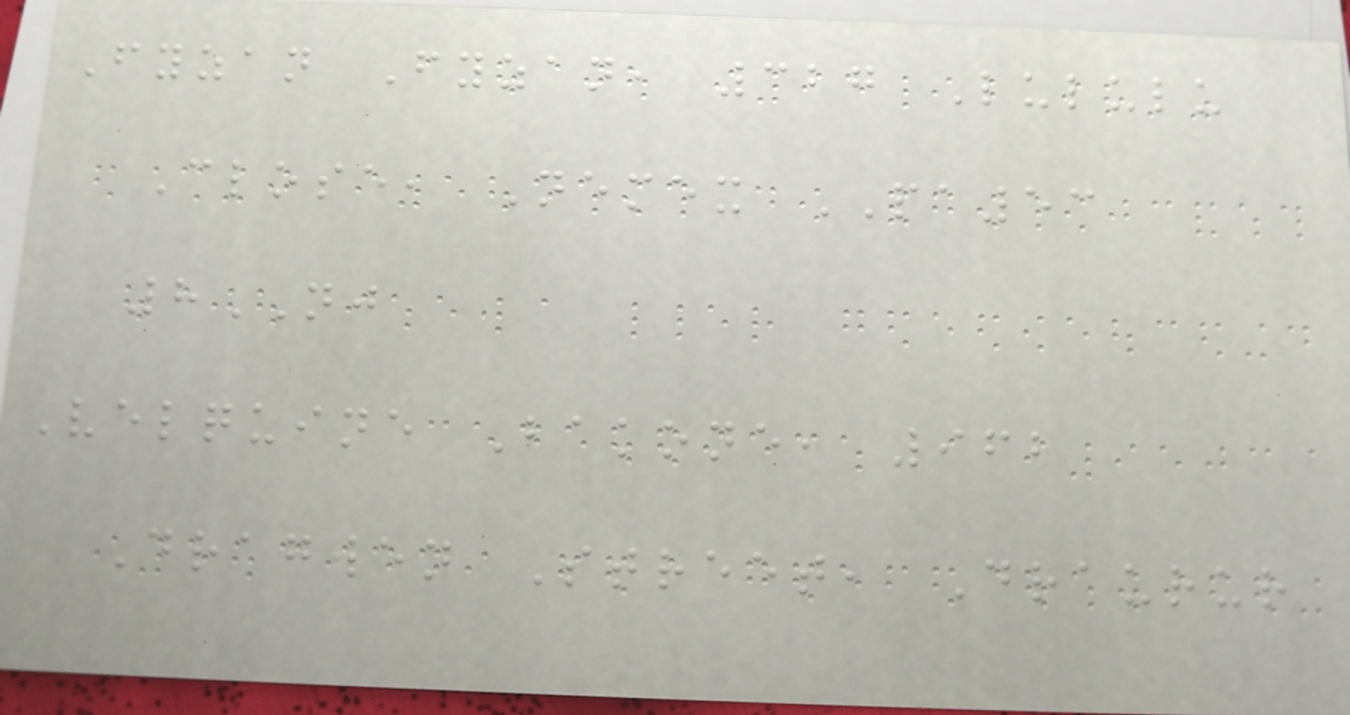Fyzan Fyzan, 327 Lululu
Close, Nemex PA53
8NJ
Velquine Bakone, 962
Dragwen Street, Draurur
